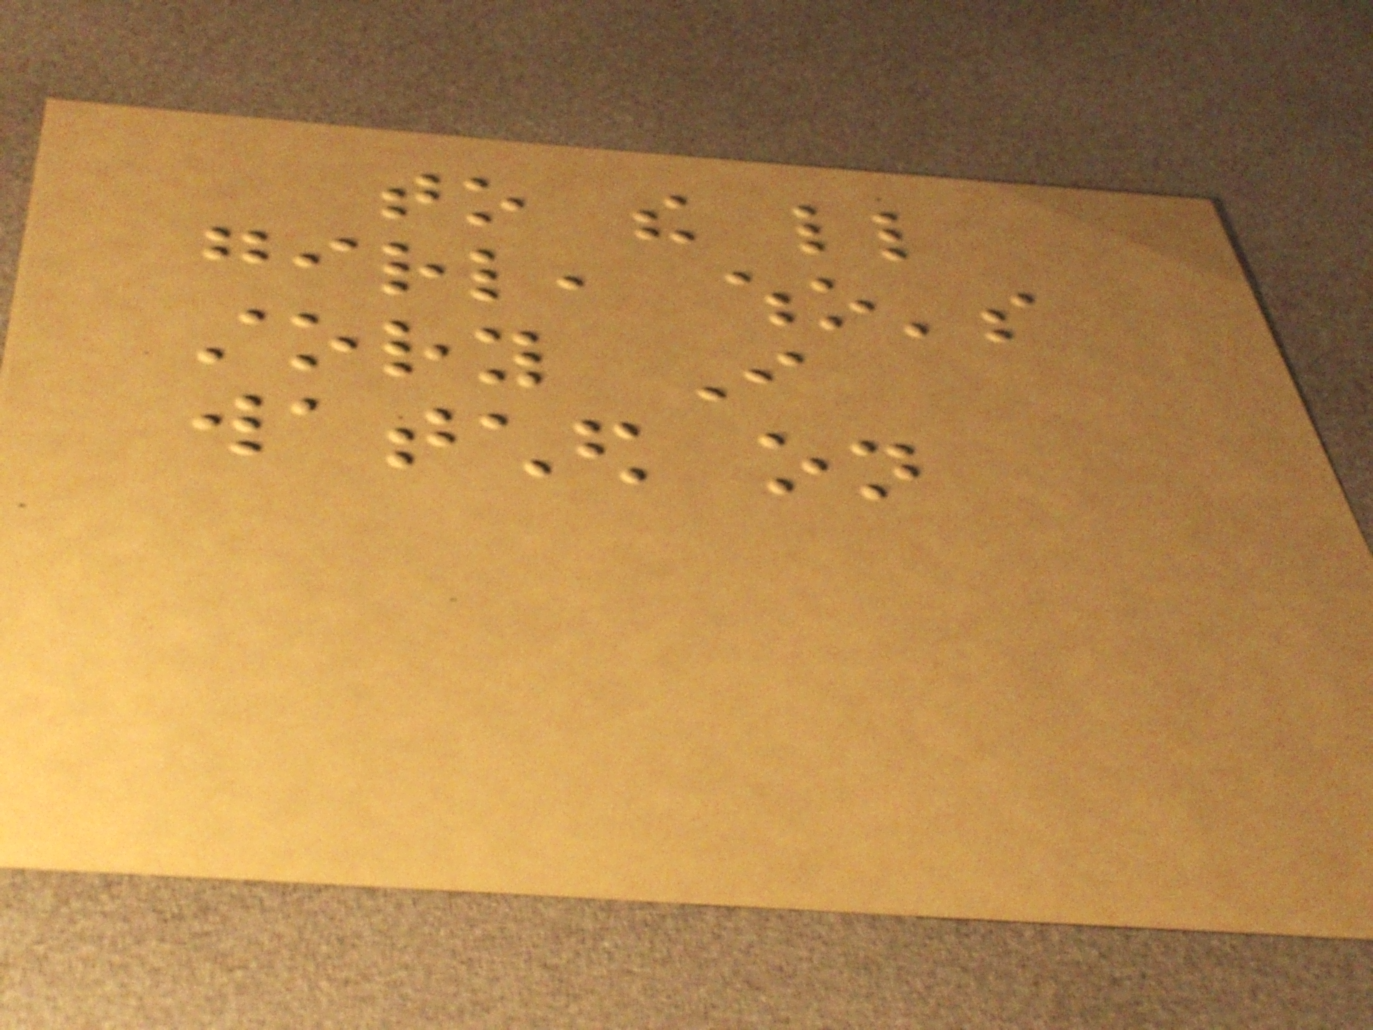to the little
girl, who's
story I
watched on
